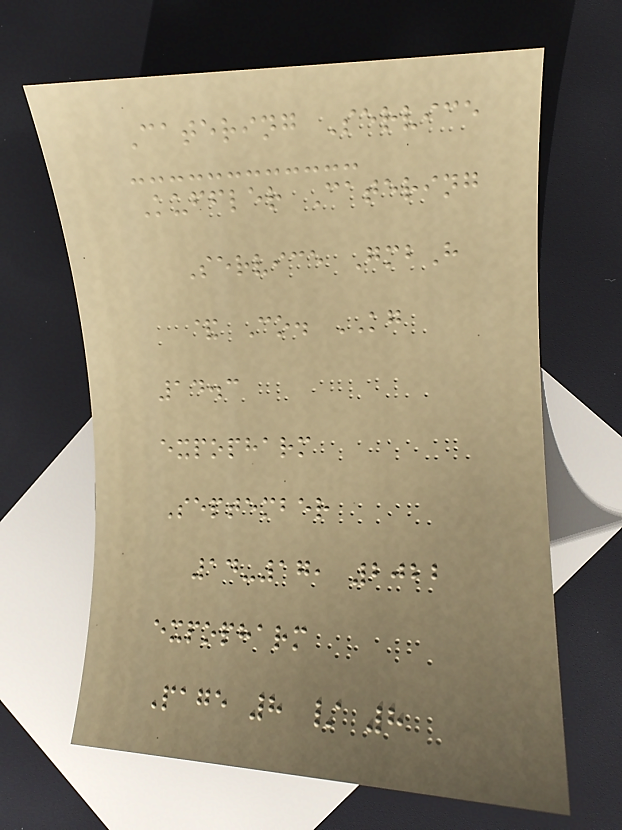Catering Service
Kuffler Catering
Service GmbH
& Co. KG
14.3
expopharm
September
14-17, 2022
expopharm
Page 8 / 8
